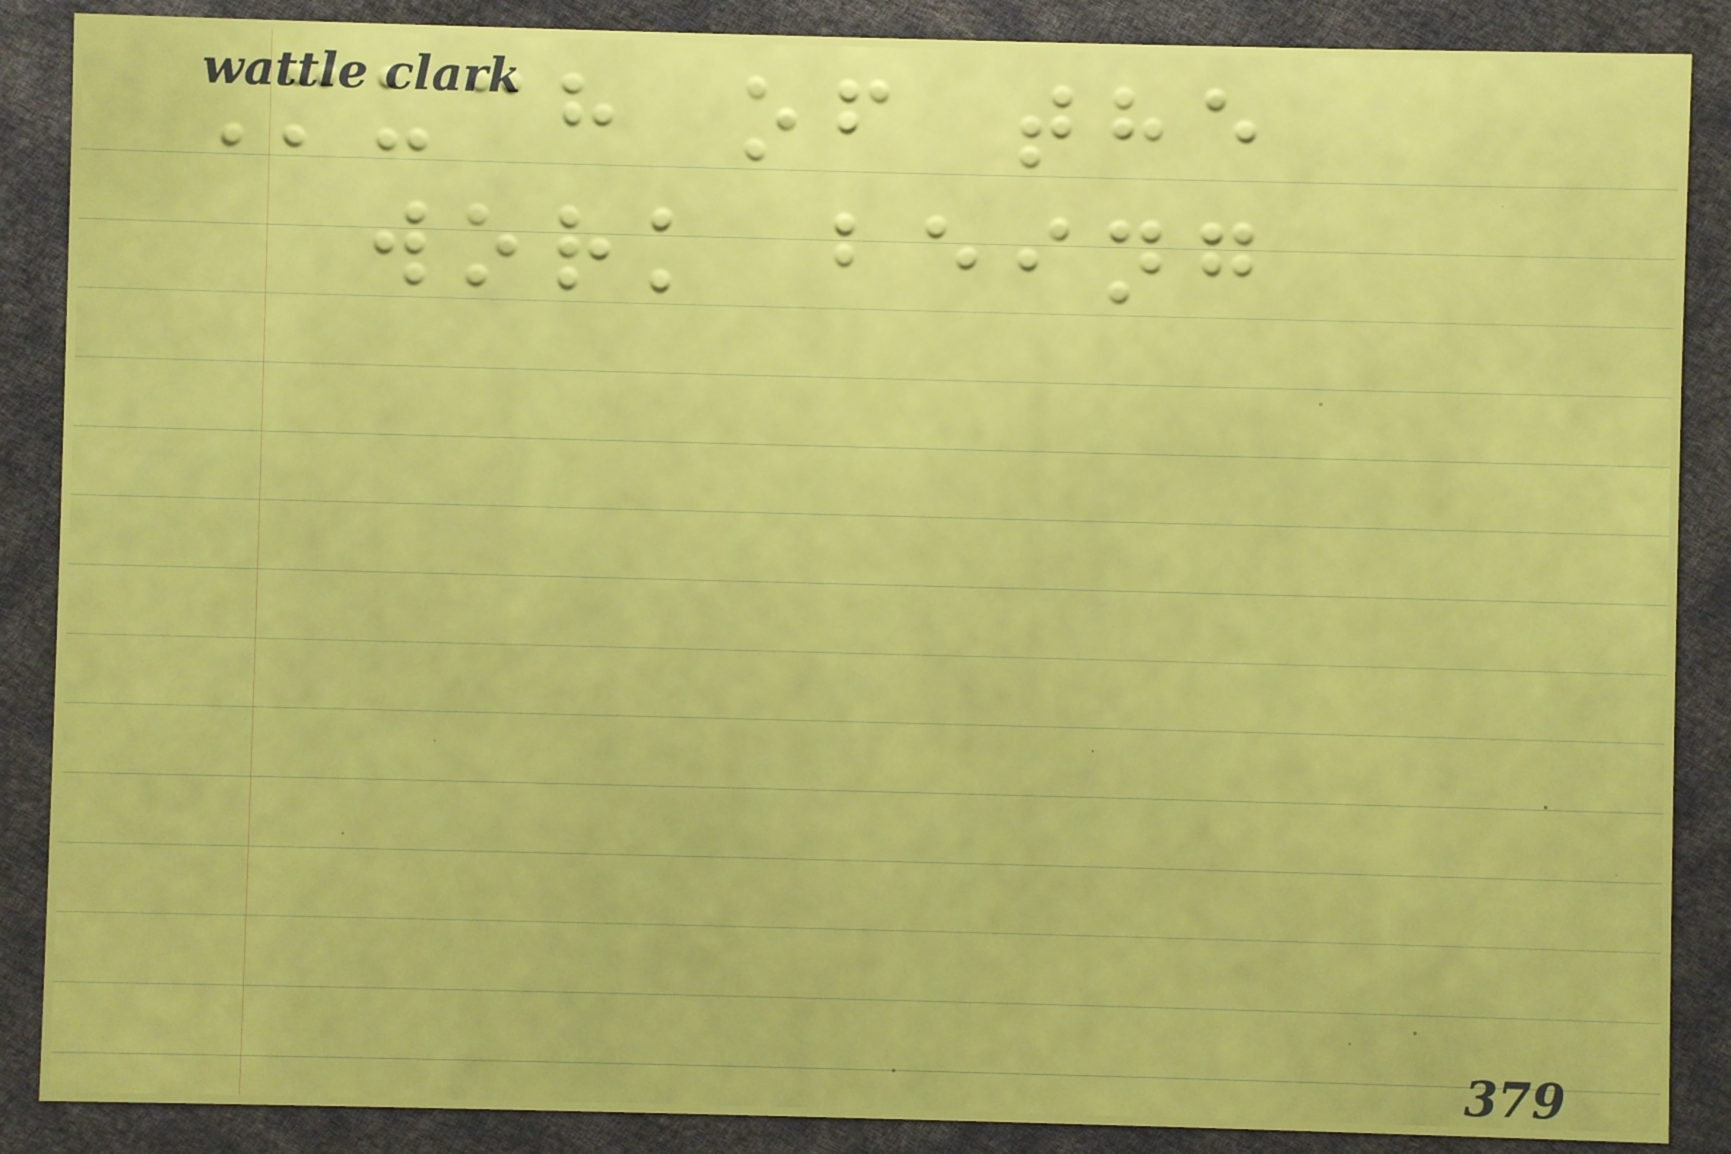Much of the
work being
